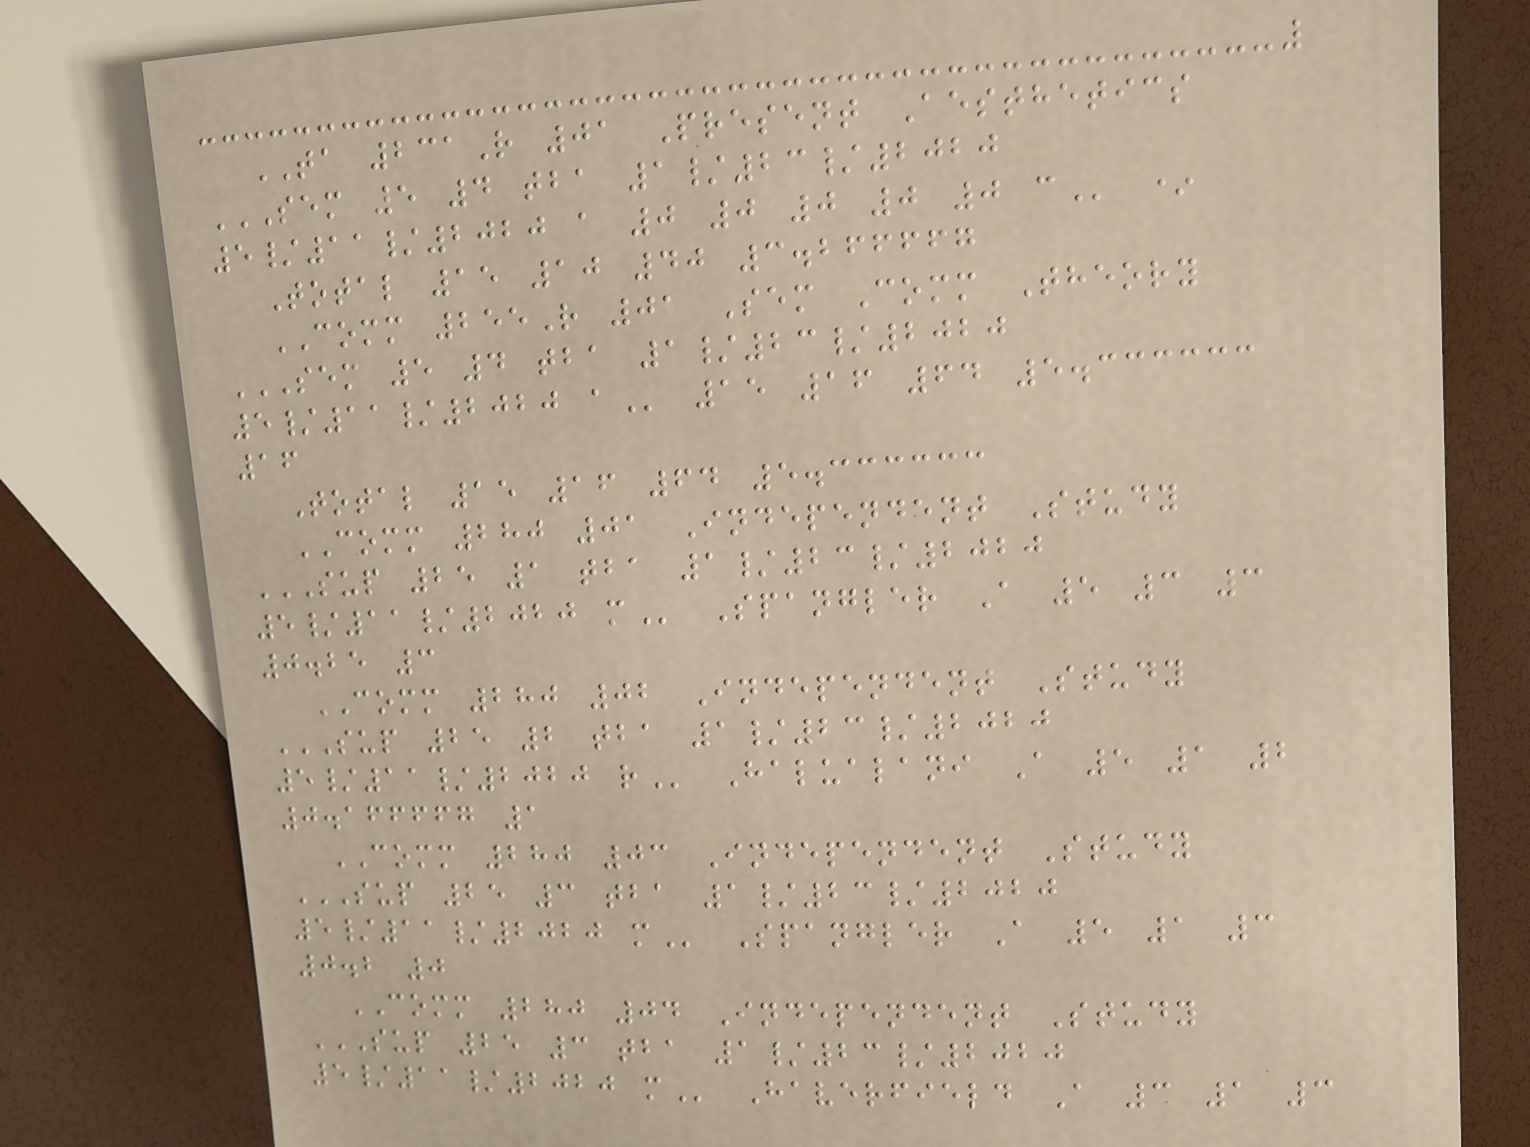TA 231R 01 Present Aesthetics
SEM 5 4 TBA 1/23/2020
5/11/2020 A 0 0 0 0 0 C *
Total 15 10 40 3.266667
COMM 255R 01 Sem Comm Theory
SEM 5 4 TBA 1/23/2020
5/11/2020 A 15 16 64 5.333333
16
Total 15 16 64 5.333333
COMM 280 01 Independent Study
SUP 25 1 TBA 1/23/2020
5/11/2020 M Spangler A 5 3 3
0.25 3
COMM 280 02 Independent Study
SUP 25 2 TBA 1/23/2020
5/11/2020 R Halualani A 5 1 2
0.166667 1
COMM 280 03 Independent Study
SUP 25 3 TBA 1/23/2020
5/11/2020 M Spangler A 5 1 3
0.2 0
COMM 280 04 Independent Study
SUP 25 3 TBA 1/23/2020
5/11/2020 M Haverfield A 3 1 3
